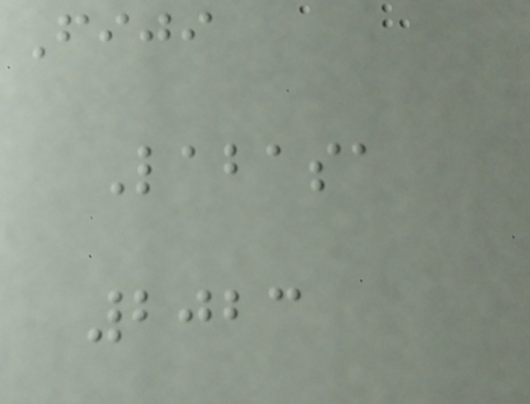Fiji
Labasa
2023
